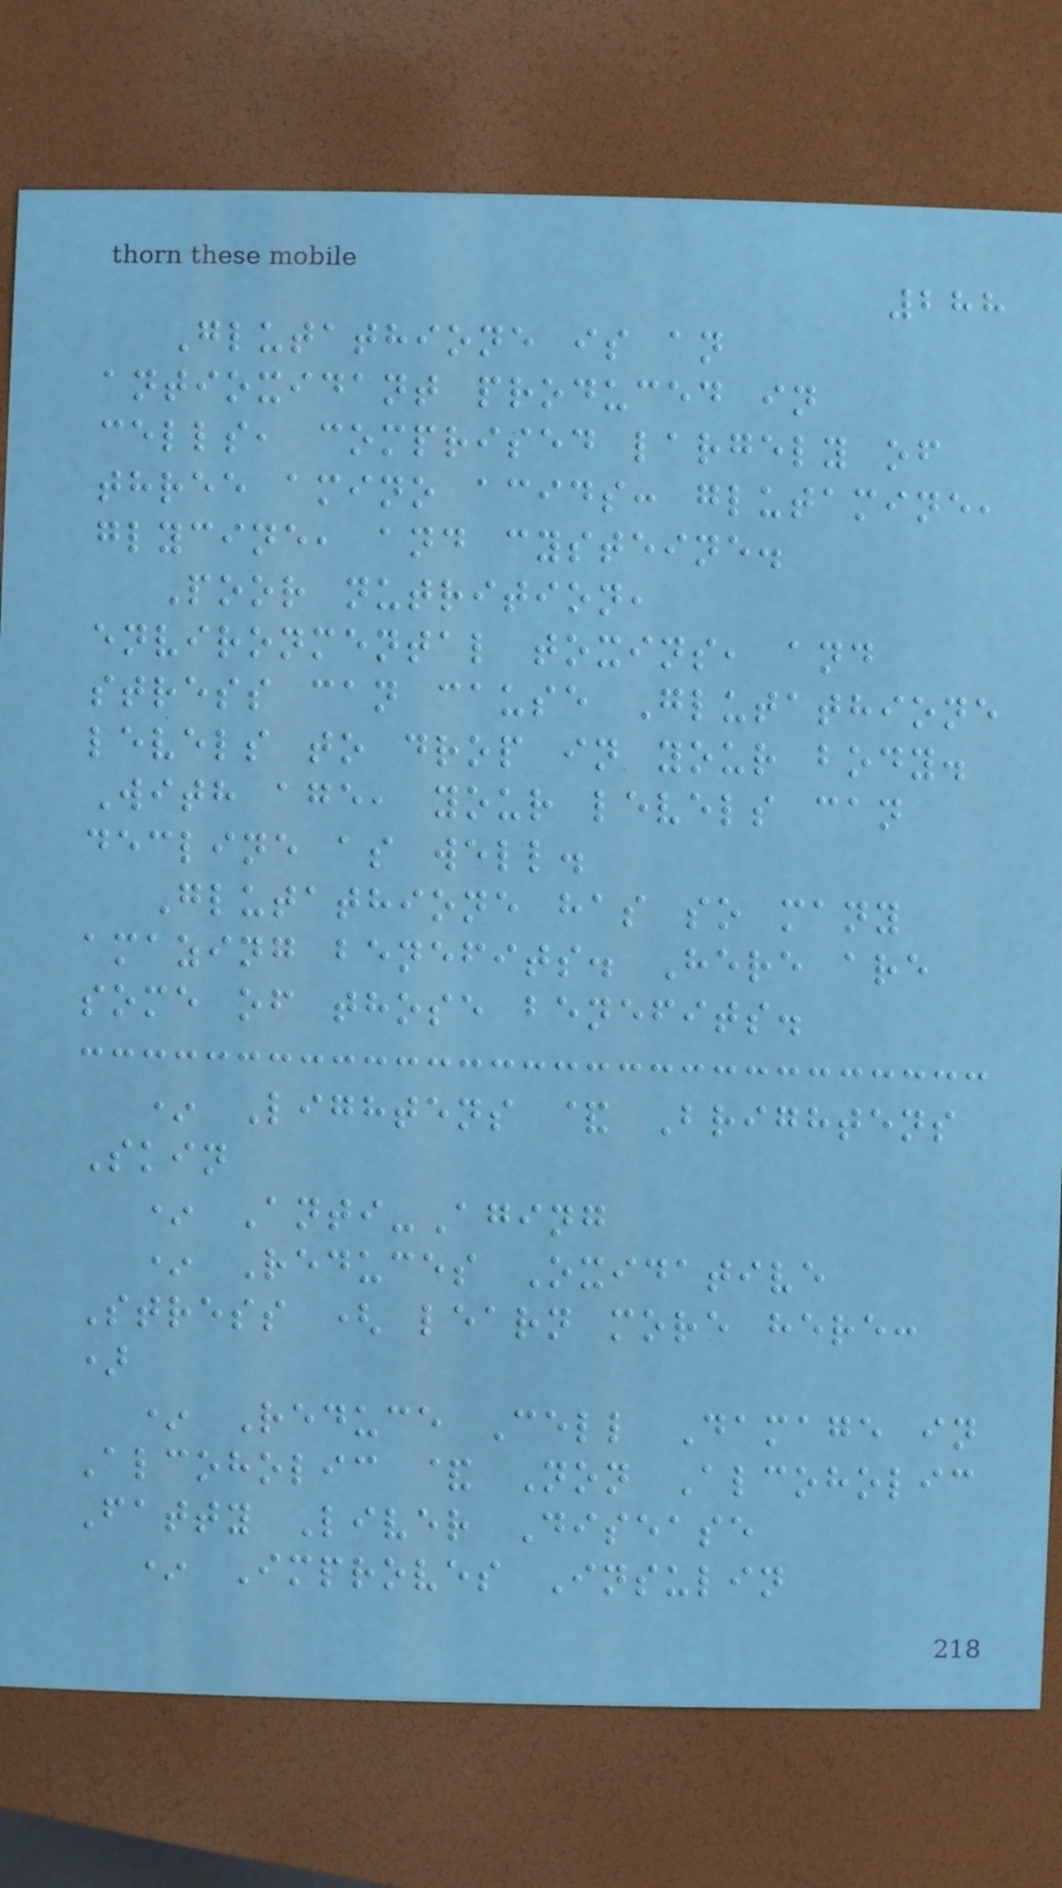288
Glutathione is an
antioxidant produced in
cells, comprised largely of
three amino acids: glutamine,
glycine, and cysteine.
Poor nutrition,
environmental toxins, and
stress can cause Glutathione
levels to drop in your body.
With age, your levels can
decline as well.
Glutathione has so many
amazing benefits. Here are
some of those benefits.
* Lightens & Brightens
Skin
* Anti-Aging
* Reduces Oxidative
Stress ( learn more here:
)
* Reduce Cell Damage in
Alcoholic & Non Alcoholic
Fatty Liver Disease
* Improves Insulin
